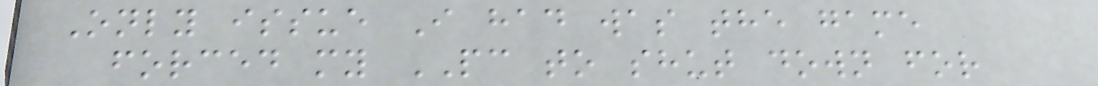Only issue I had was the game
forced my PC to shut down for
